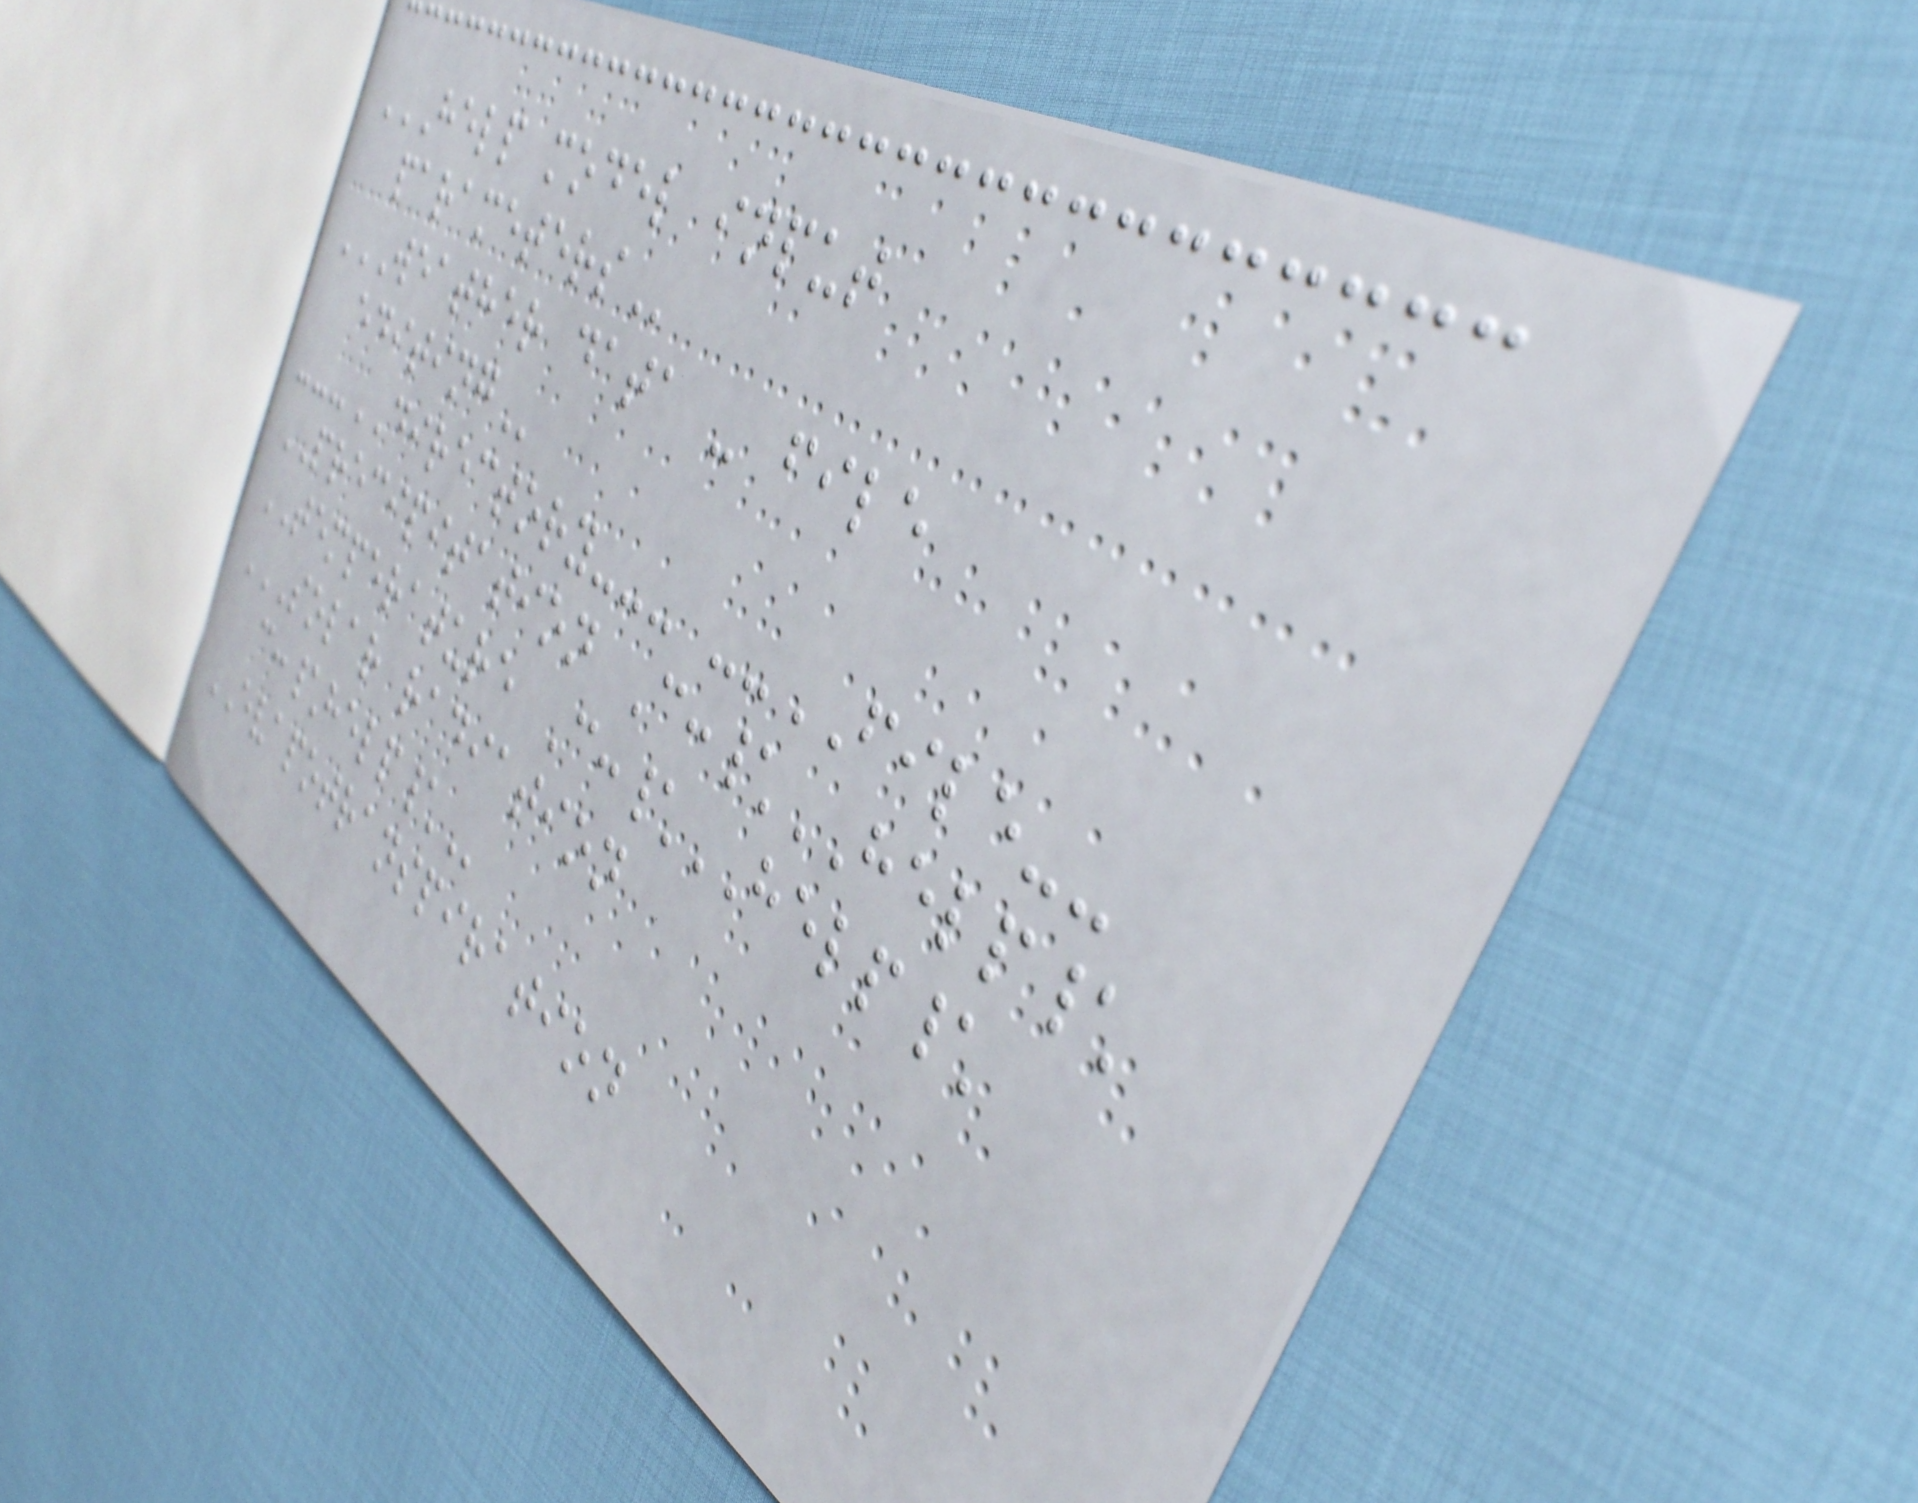HELP MODEL INPUT
PARAMETERS
WEATHER DATA - FILE
EDITING
---DIRECTORY--- --FILE--
PRECIPITATION C:\HELP\
TEMPERATURE C:\HELP\
SOLAR RADIATION
C:\HELP\
EVAPOTRANSPIRATION
